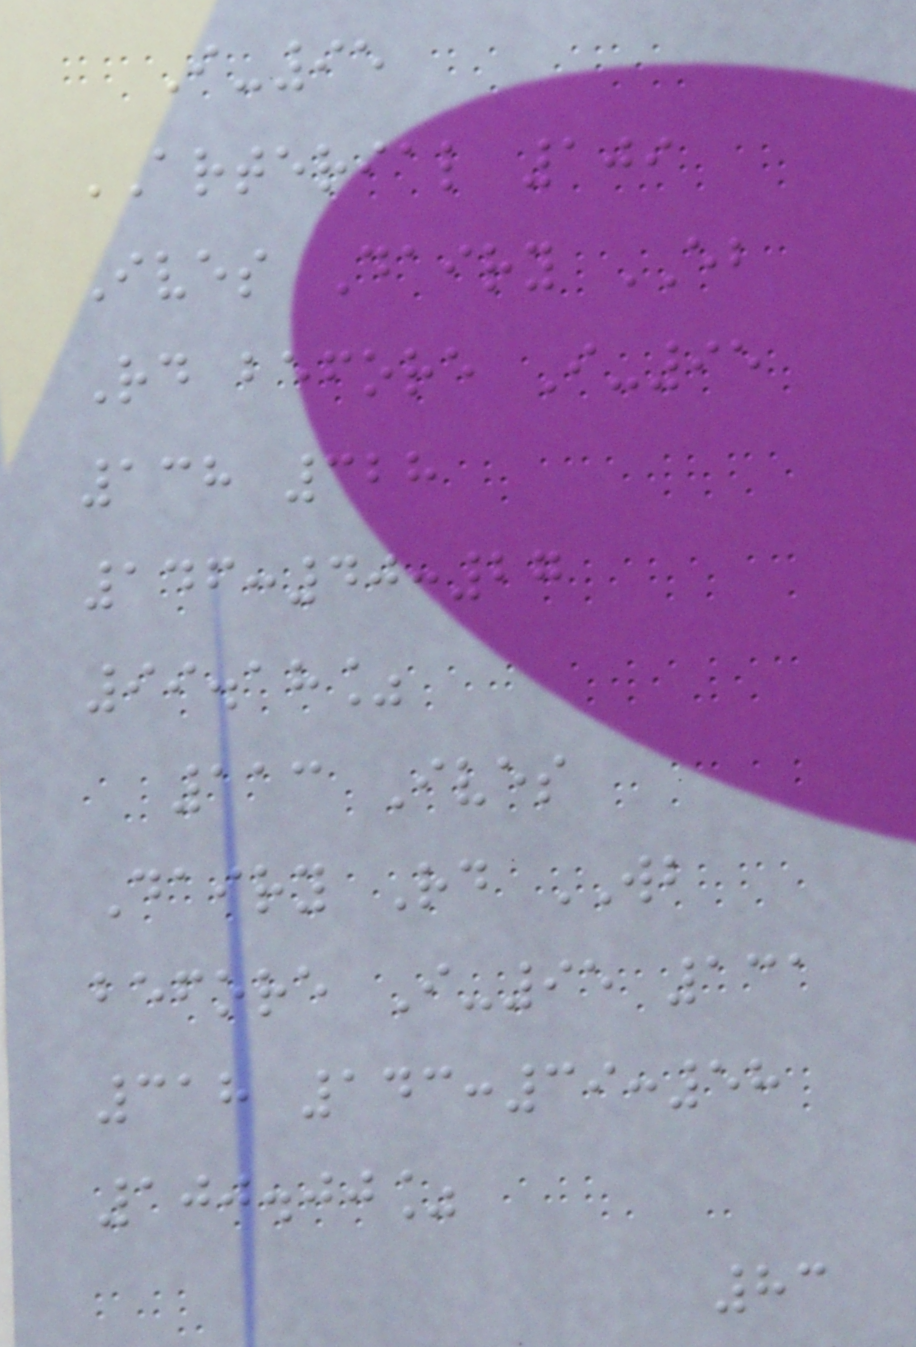I-95
ARTERIAL 109
Ives Dairy EB
Rd before I-95
138 328
146:40:27
99.18%
113 Ives
Dairy Rd WB
before I-95 131
318 143:39:58
100.00%
83
